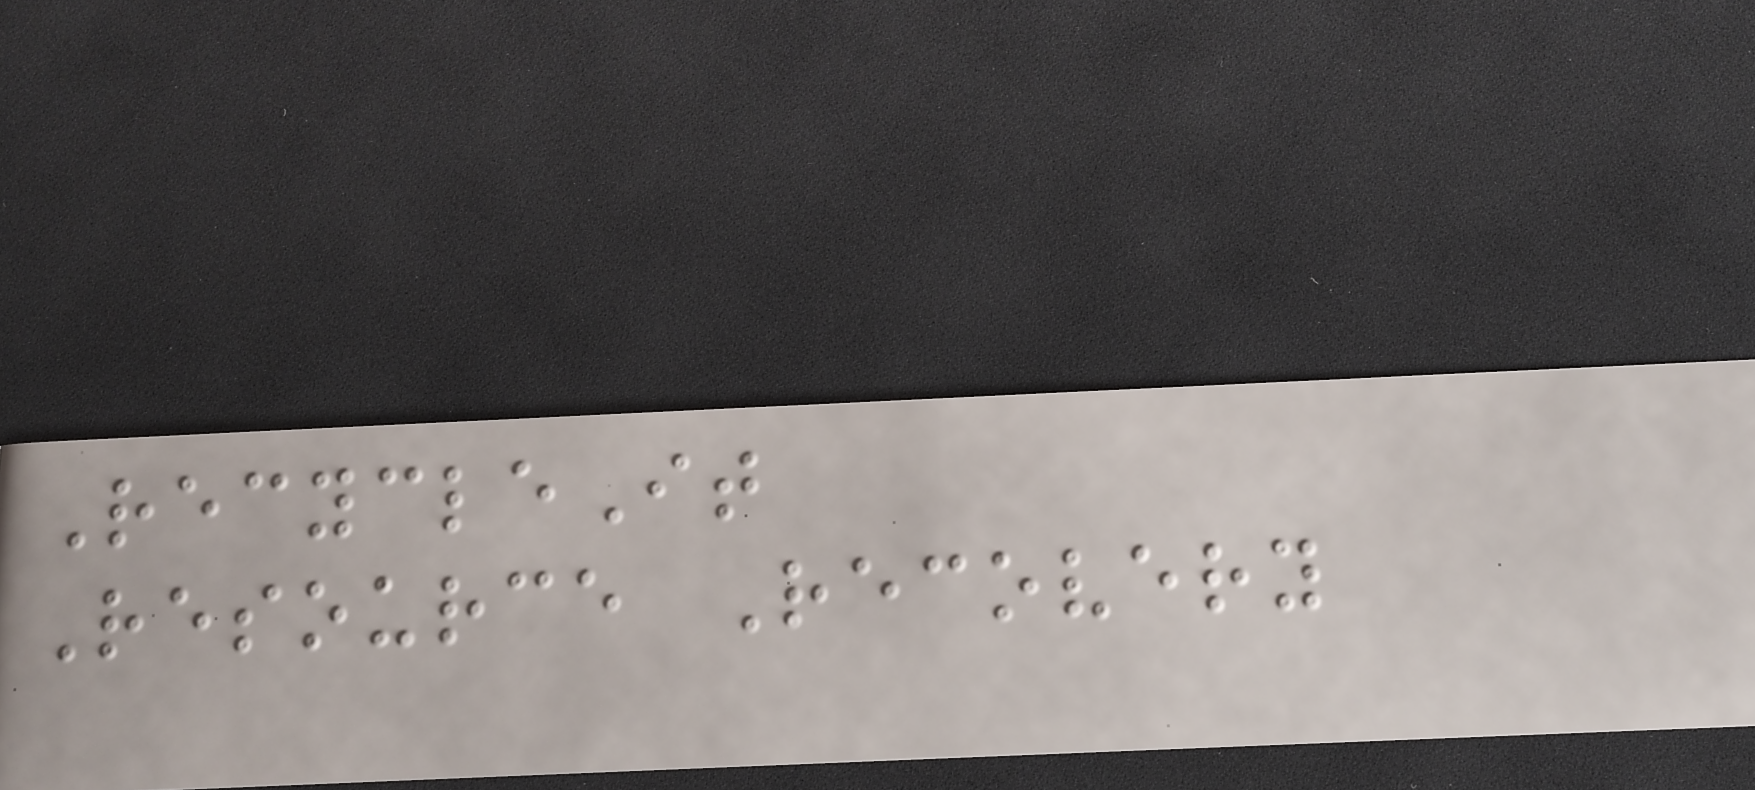RecycleIt
Resource Recovery
